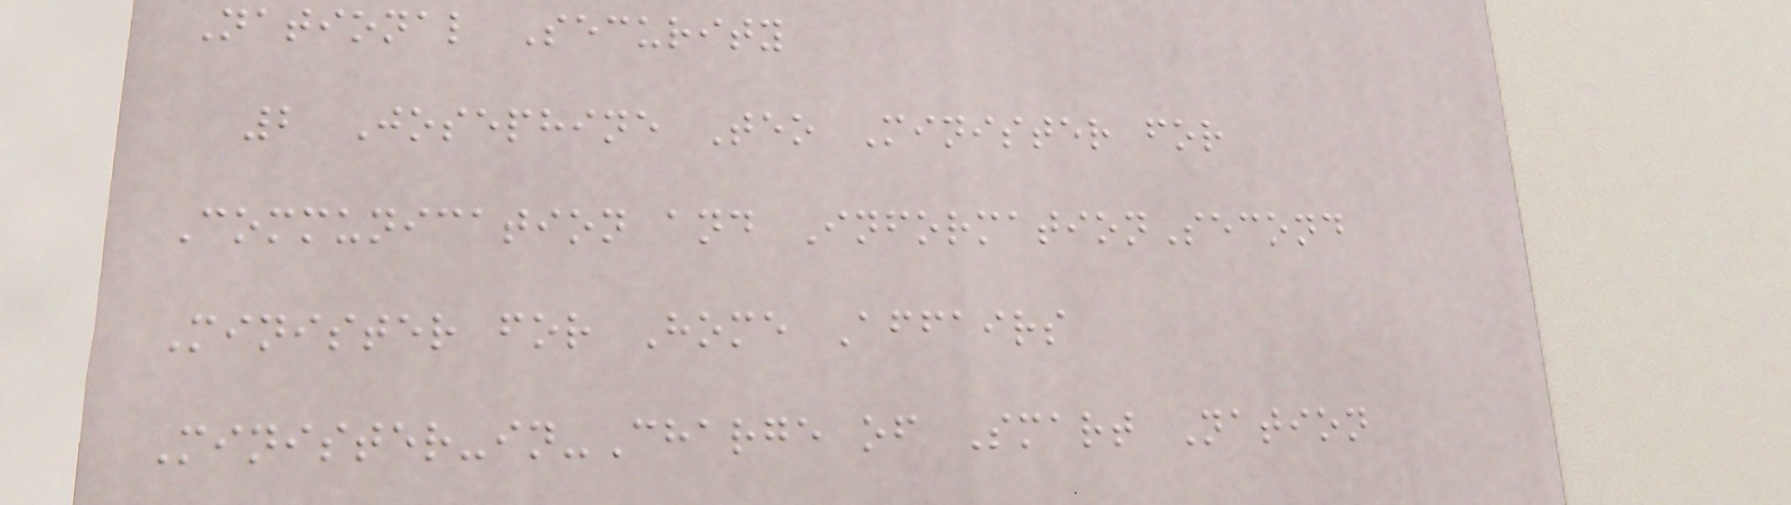National Security
2 Josephine Teo Minister for
Communication and InformationSecond
Minister for Home Affairs
Minister-in-Charge of Smart Nation
